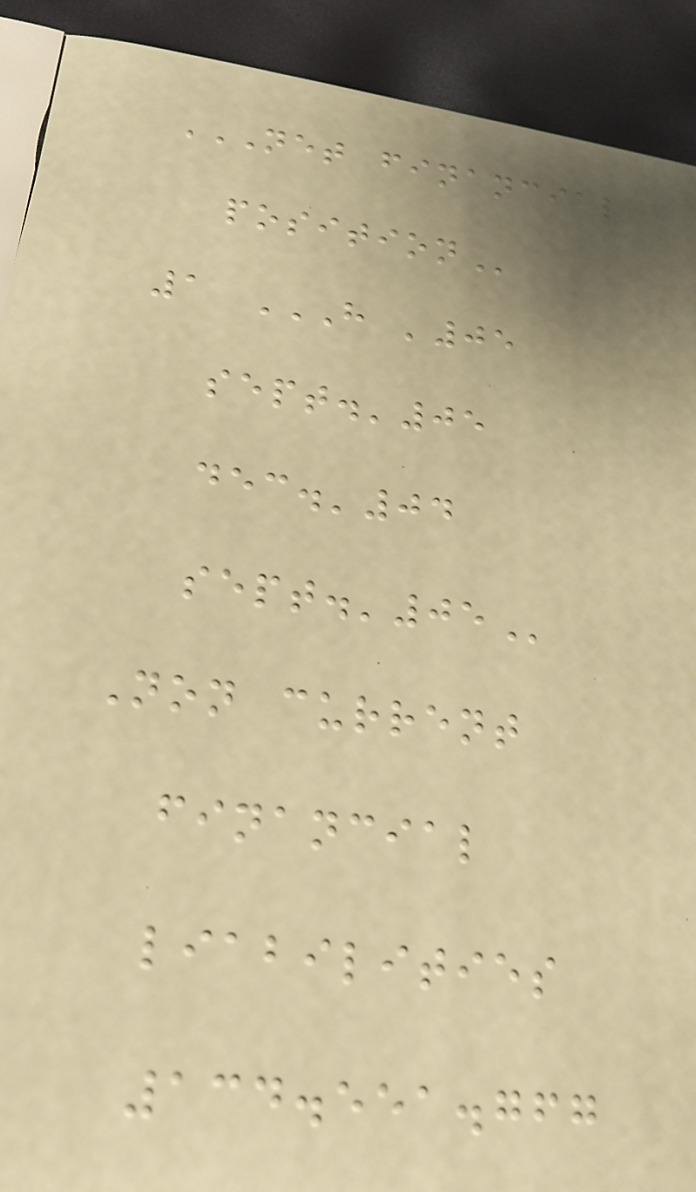NET FINANCIAL
POSITION
1 H '05
SEPT.'05
DEC.'04
SEPT.'05
Non current
financial
liabilities
134.551.767
